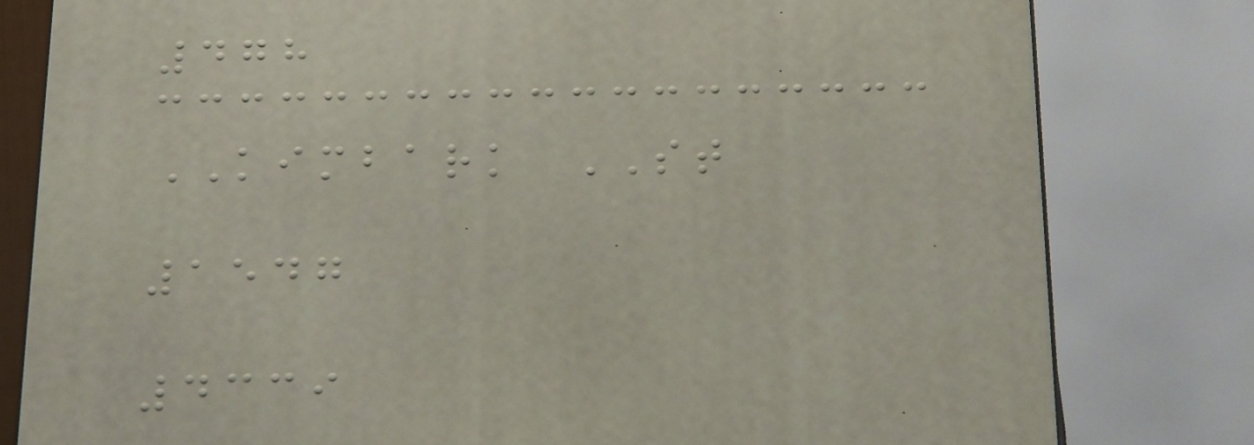478
KIMBARK ST
1547
4339
